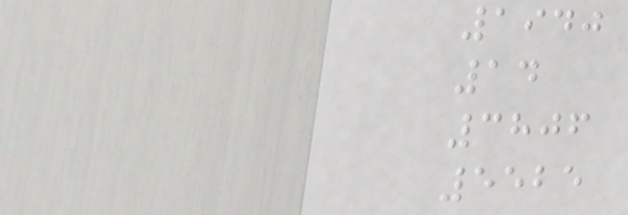1940
14
3806
5525
